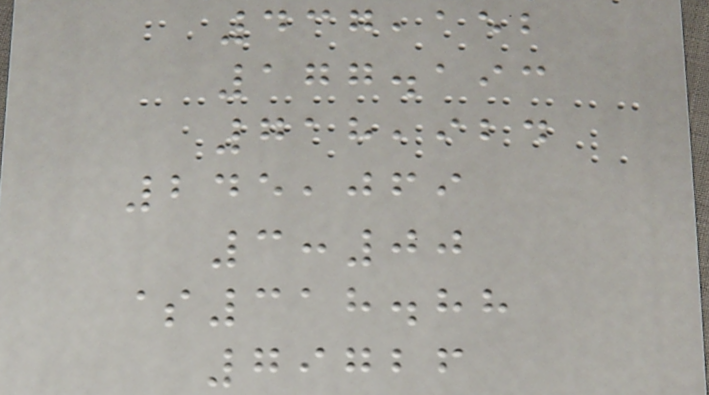437,152
177.193
718,924
245,069
3:00
$318.88
79726
